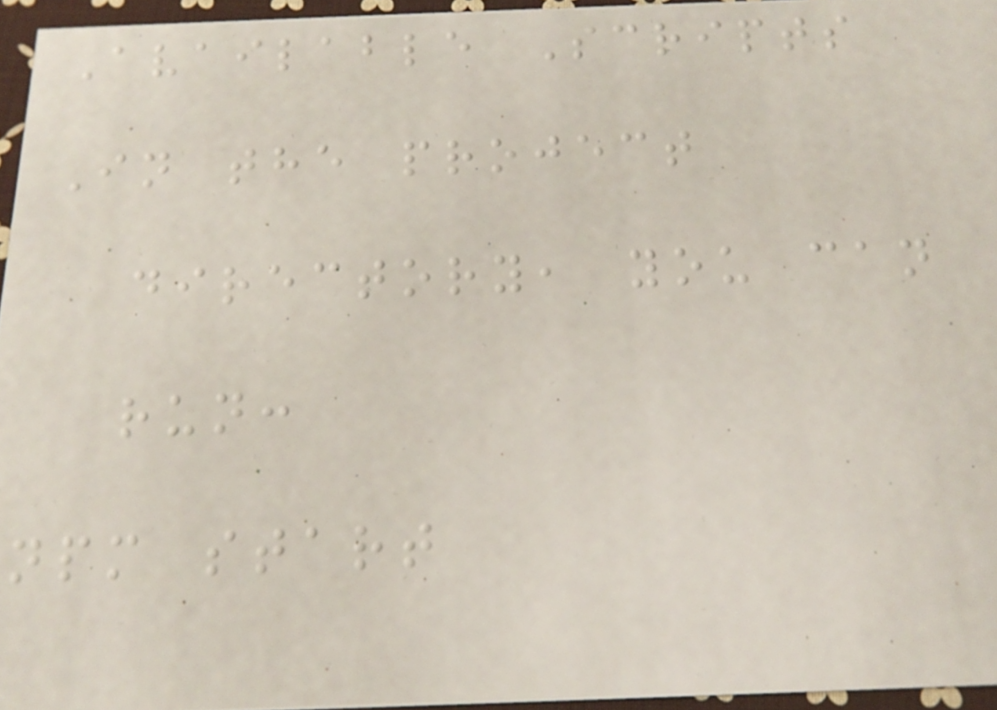Available Scripts
In the project
directory, you can
run:
npm start
